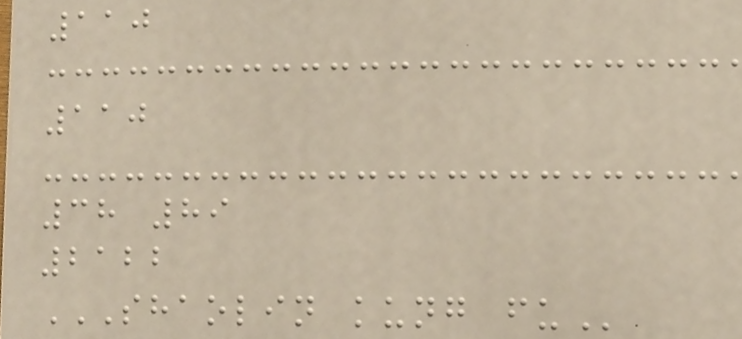110
110
38 89
2122
SHAOLIN KUNG FU
